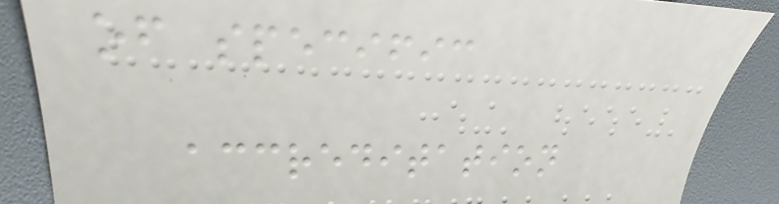of specific
accreditation
